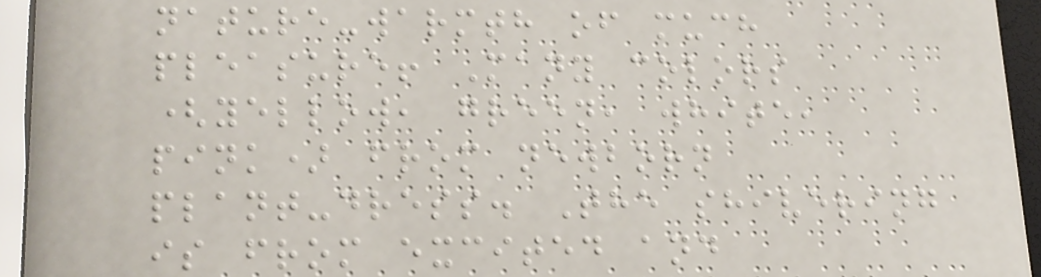nature-warmth of much
pleasure! Many colors
(yellow, green, white,
pink) from newborn
plant-dress. The shivering
is from excited and
